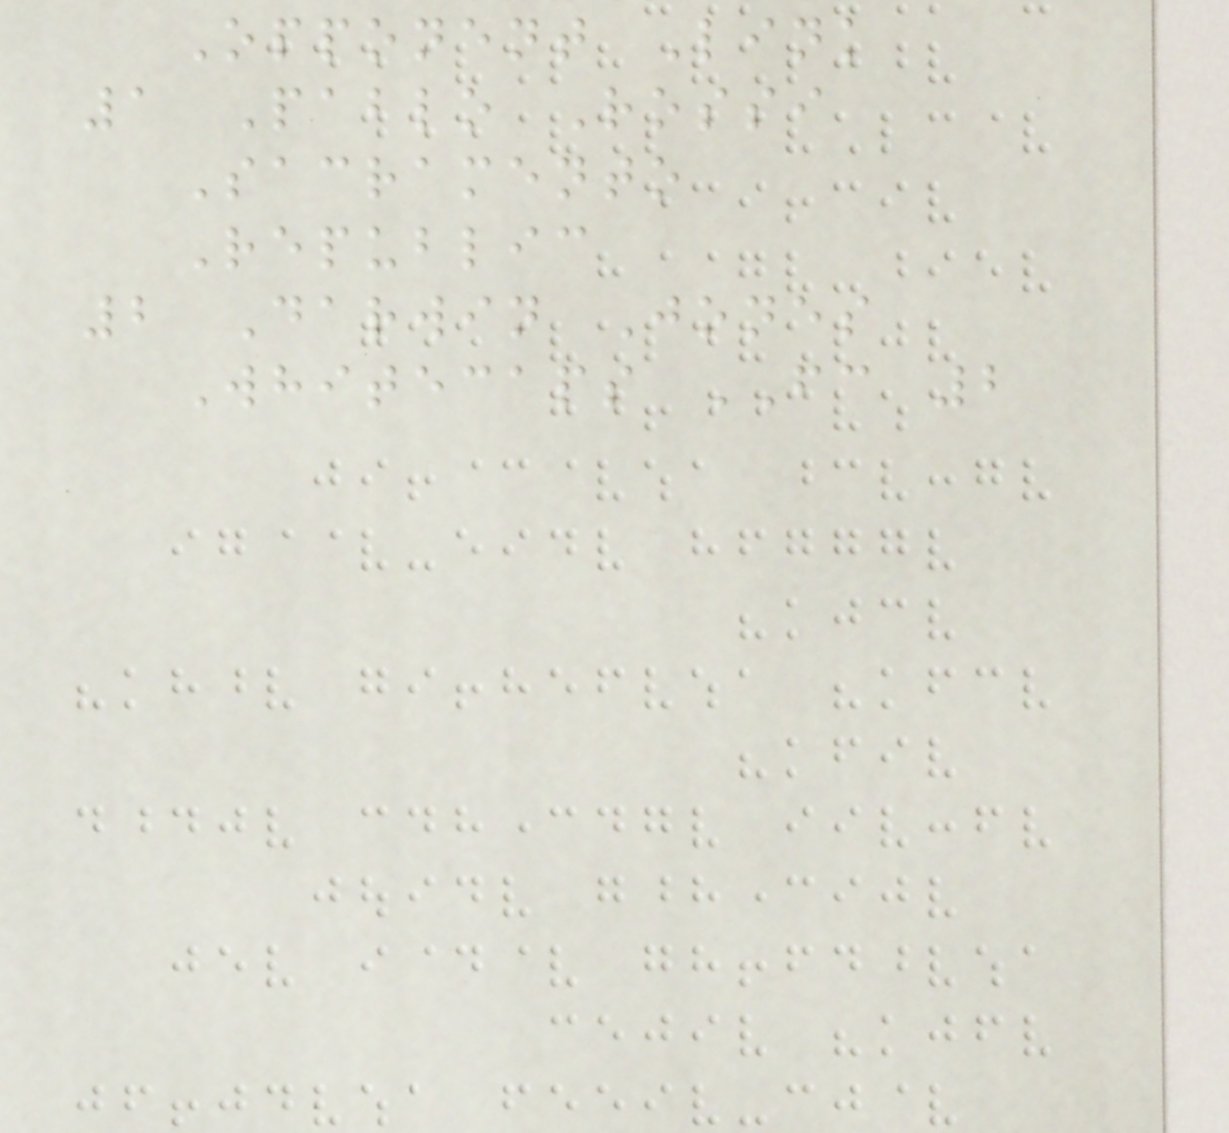Opponent Link
1 Pablo Rossi
Sacramento
Republic
2 Darwin Jones
Whitecaps FC 2
